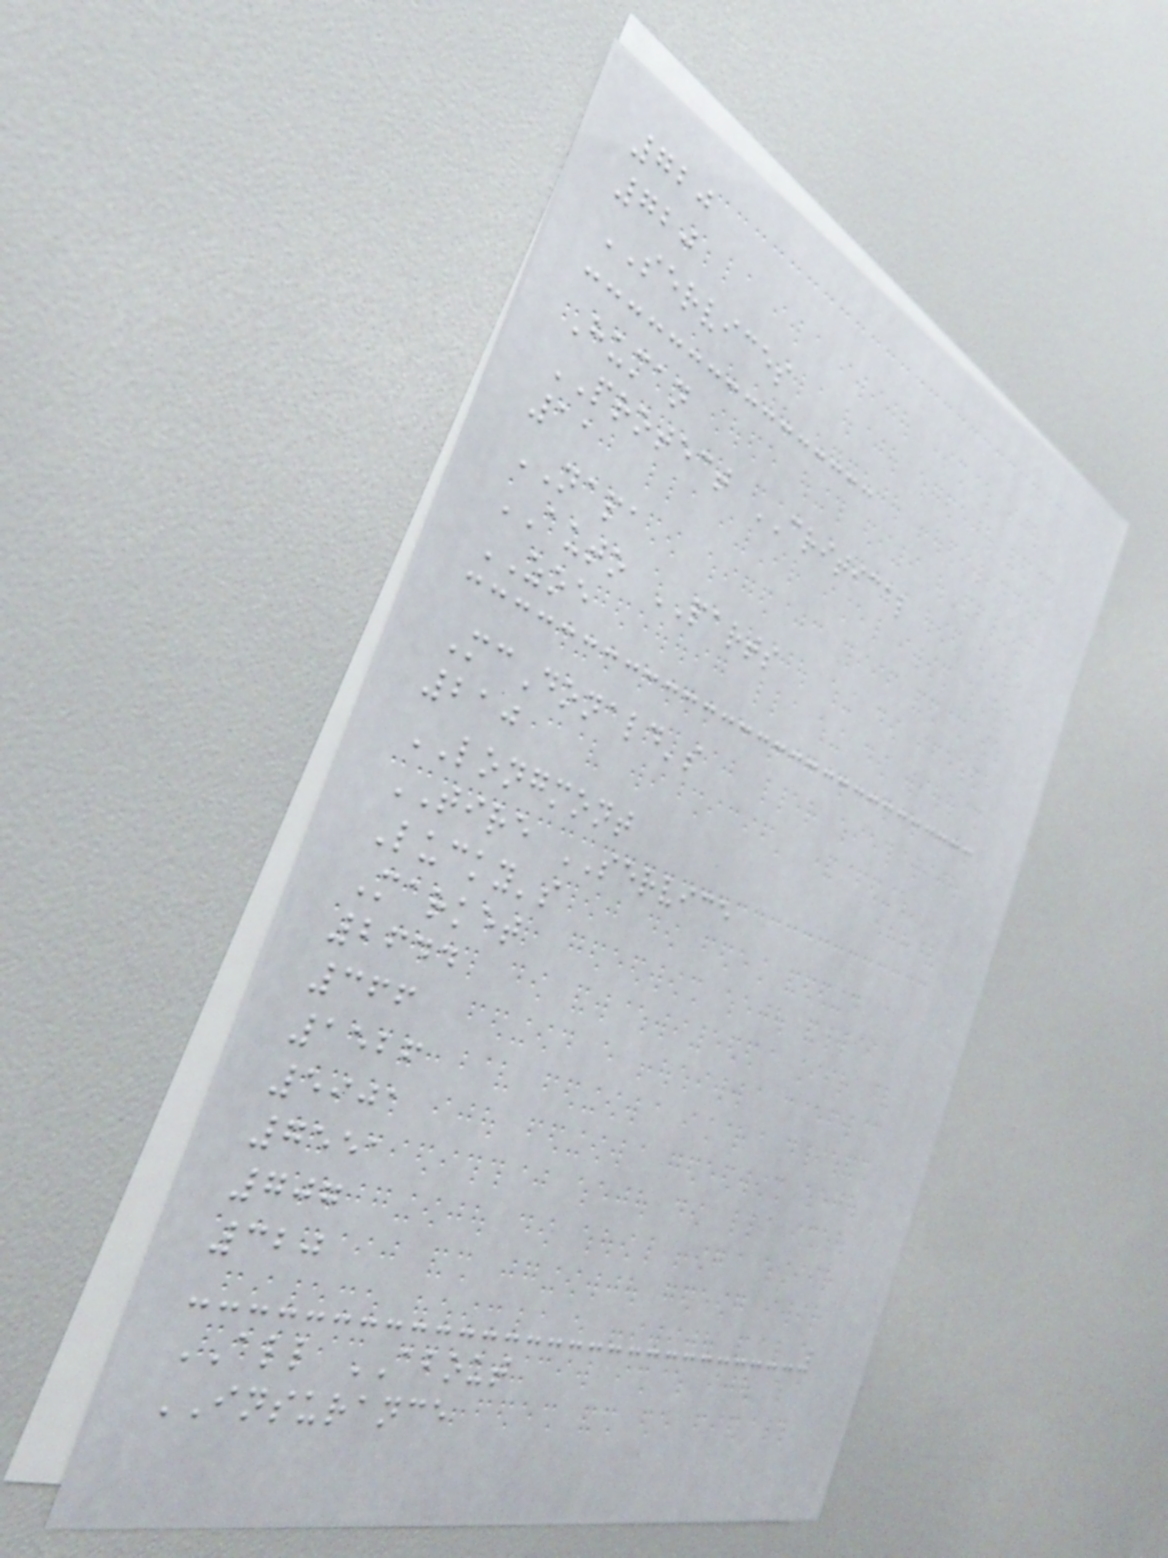720
720
SERVICES
Human
PROTECT CRITICAL
11
NAPA
AUTO PARTS
ZOE
McDonald's
210
LONGMONT
TIRE SERVICE
Lucky's
Market
2644
366
1526
5901
7551
707
320
ALL ABOUT
INSURANCE
